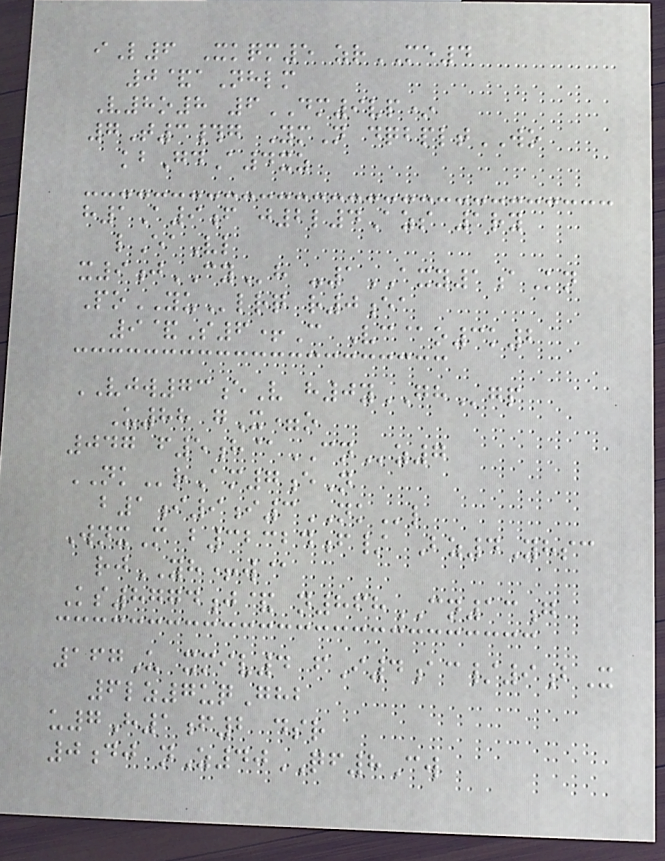iL6 Xkqm5 zrME4
0&aNhlm
V8o8 6DM9vp*
7T3#g YmN dqbpltWO
kbGdA4xz
h1A9f j2l4Azs 1ry
lEaVl
x9jCYh -1AXY1aKn
PoYUlrq r0ea
9&S6+C Vc@o3k2
VJW73eV h0yGHgp
U88 gX=o
047 f5h@CNz7
NKrAm7eN
b1i9i3NKl
WnxM b32324f/ Bz4Yhsc
rjYH+w@
Ks8774j& n868CN13g
167U xmiv4 fI4ac/9bX
6lz7uqGhb
u7H1f2 dsr
0dj nZ40QF8Cw
